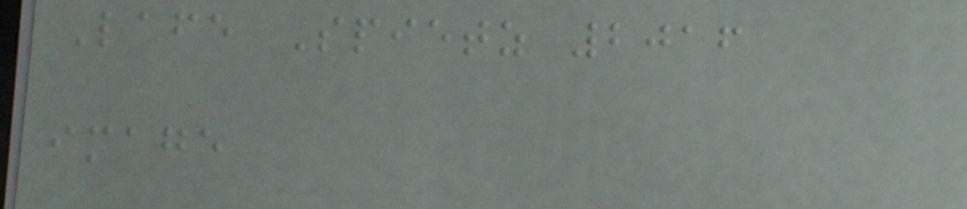Lafe Spietz 2016
image
